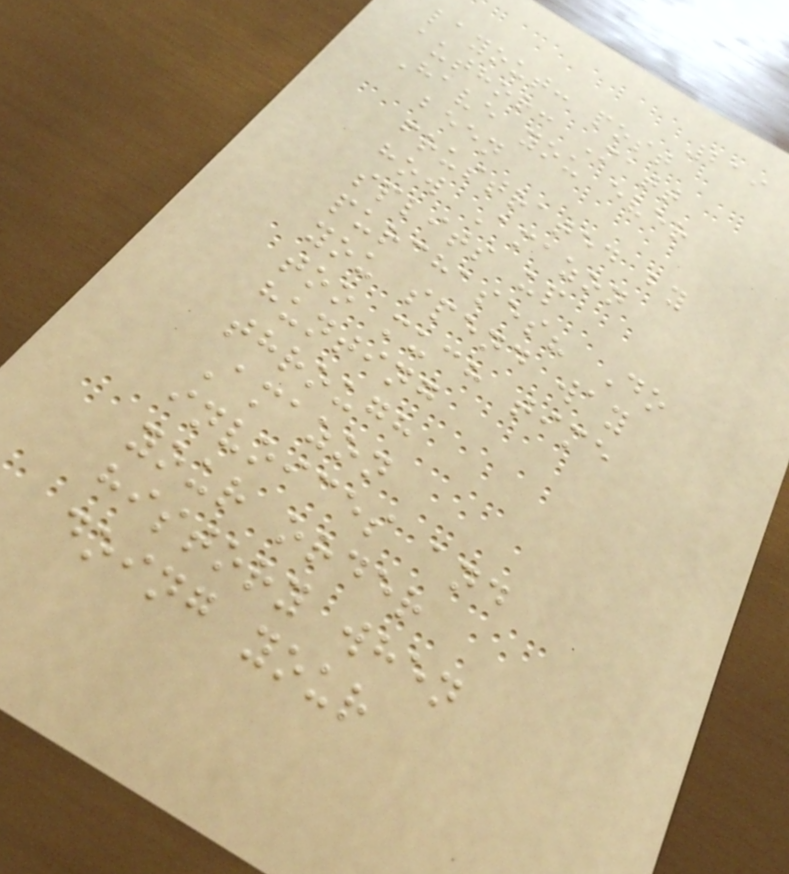219
layout: post
author: Matt
Have you ever
been
frustrated by
how Amazon
splits up
purchases? Do
you spend way
too much time
hunting
through
Amazon
invoices and
your order
history when
doing your
